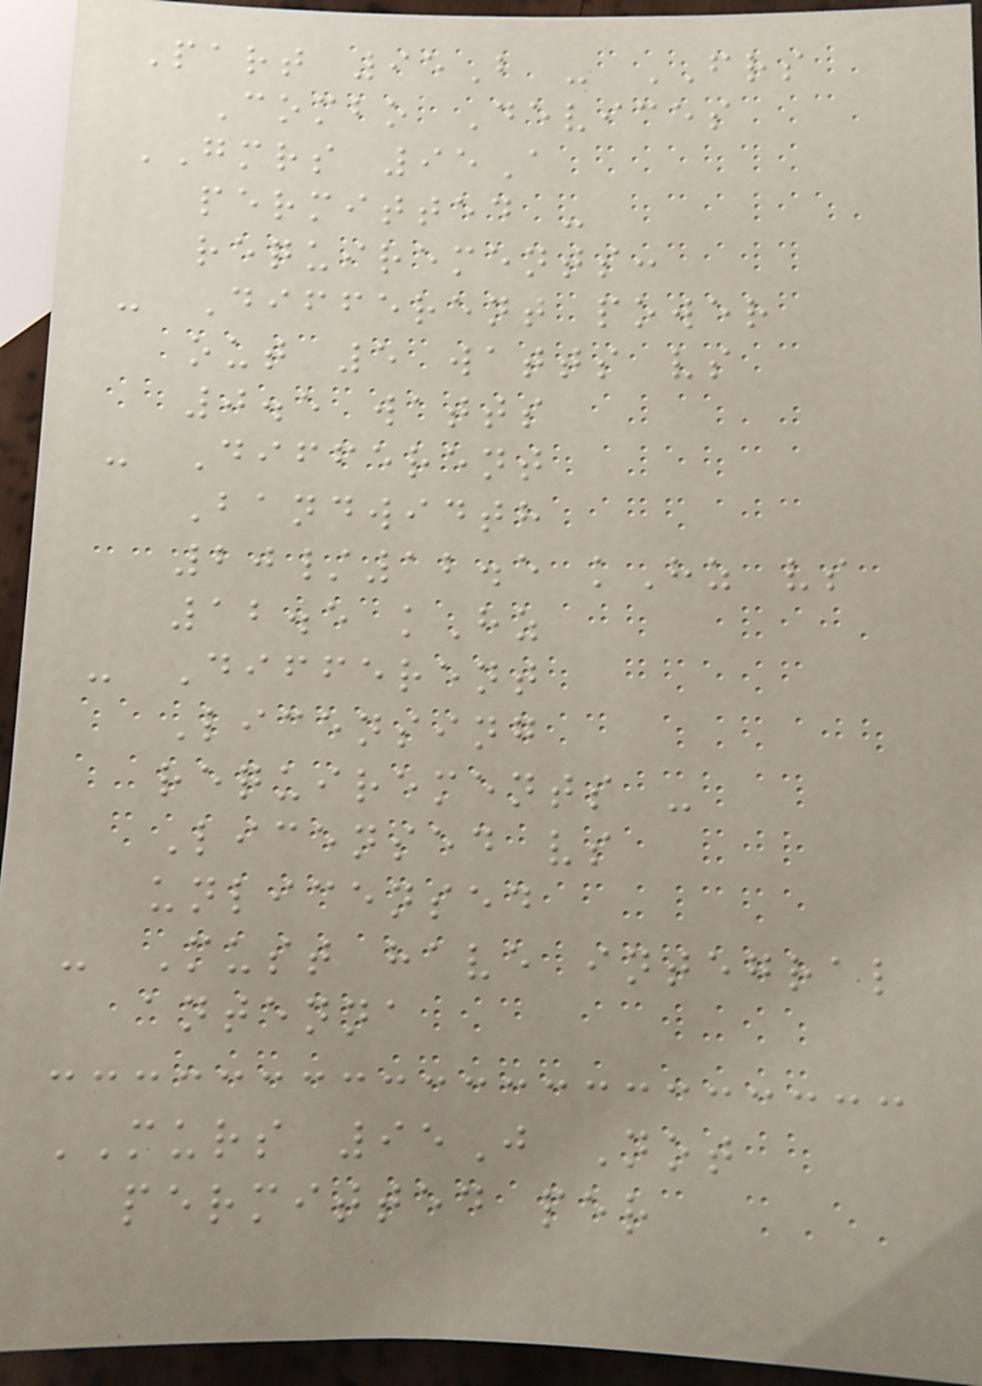Part 95B - FRS
Combo Devices
GMRS 95A
permitted -
requirements:
- Different power
out 5 watts vs
0.5 watts
- Different
Bandwidth
20/12.5 kHz vs
12.5 kHz
- Different
Licensing
requirements -
Licensed vs
unlicensed
- Must have integral
antenna
MURS 95J Not
permitted per
